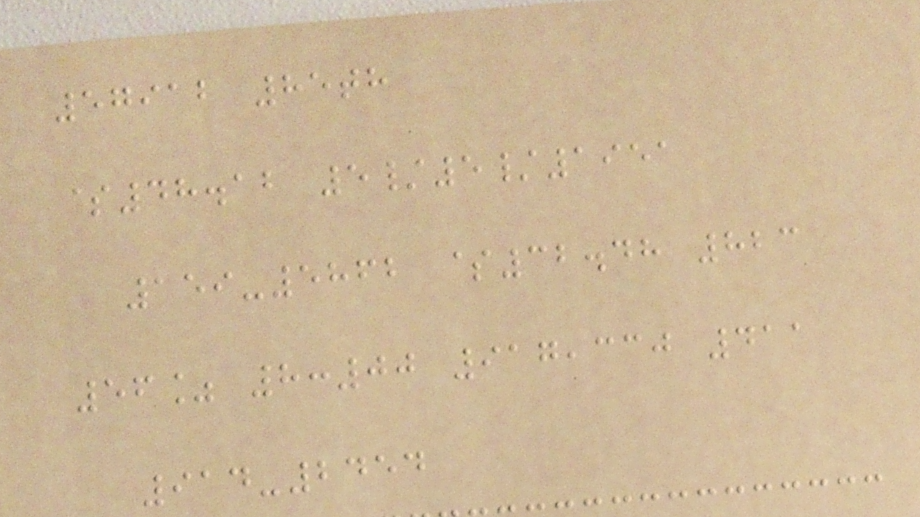57912 85th
$48.12 5/5/1951
159-5862 $32.48 823
56% 8:00 917,330 411
914-2454
